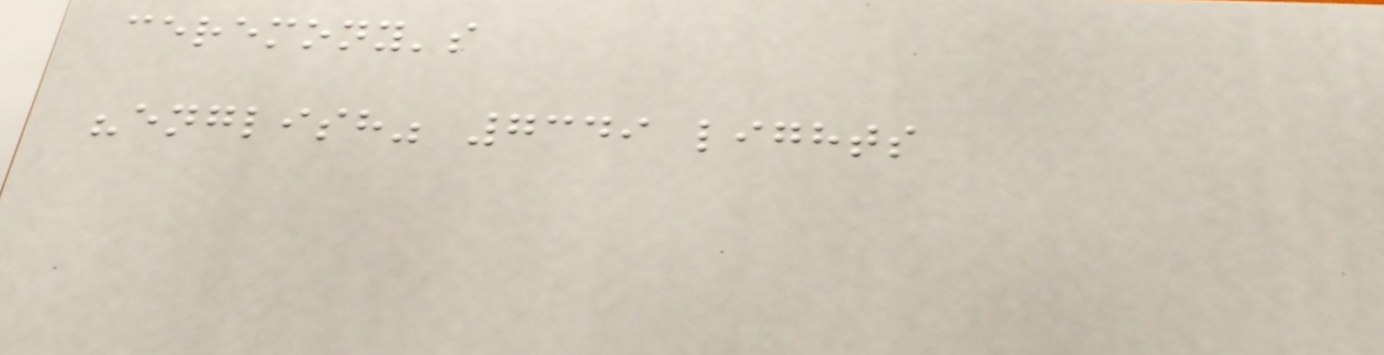ceremony's
"english" 7349 lights
